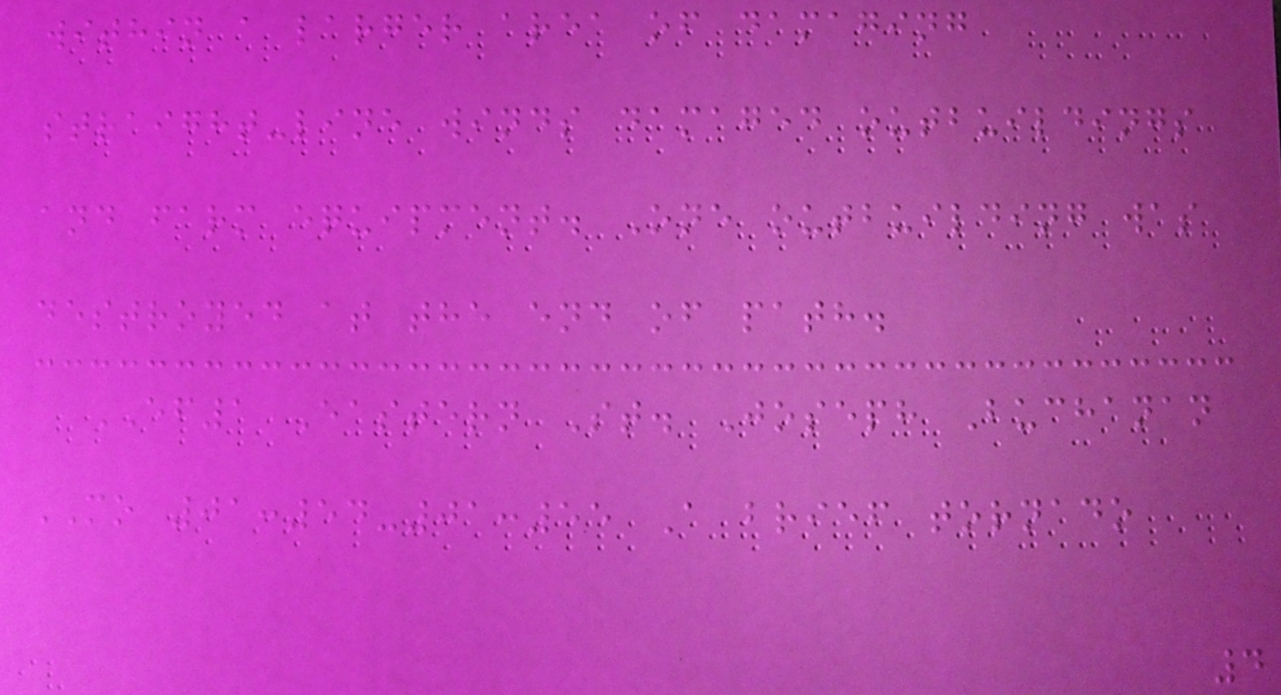within a larger area of damaging
straight-line winds damaged outbuildings
and farm equipment. One outbuilding was
destroyed at the end of path.
EF1 Eastern St. Joseph Buchanan
MO 01:54-01:55 A brief tornado
4
